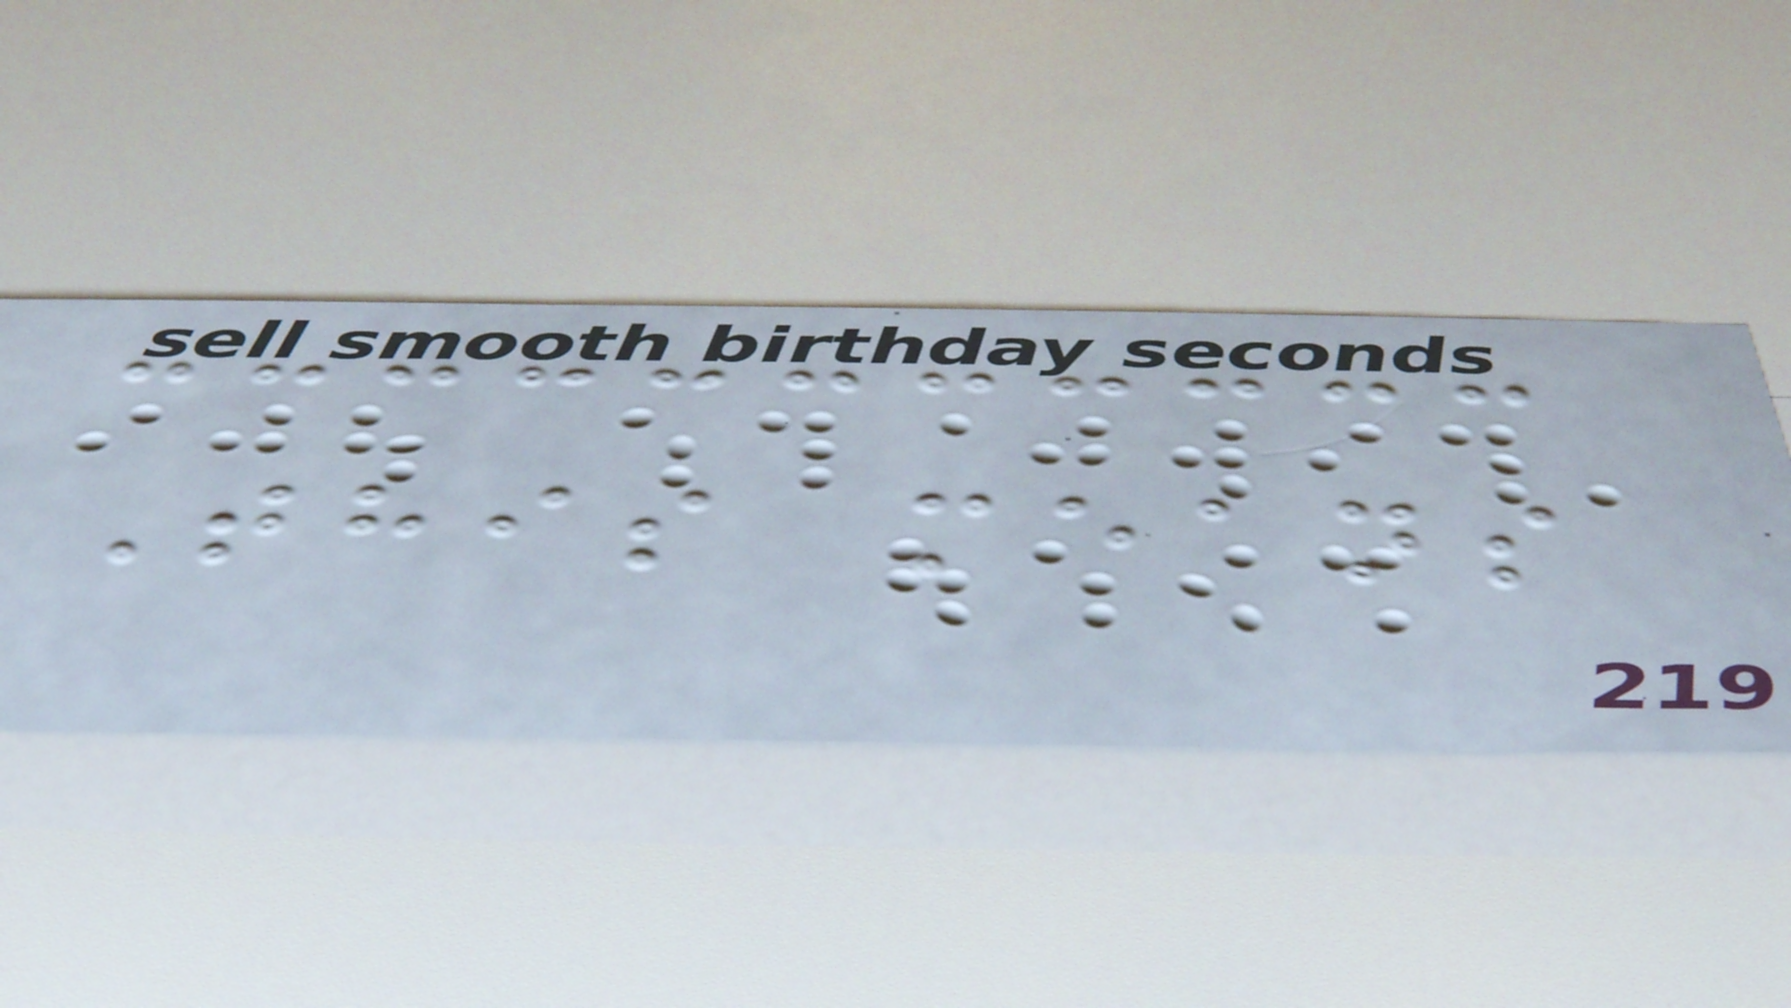This means
